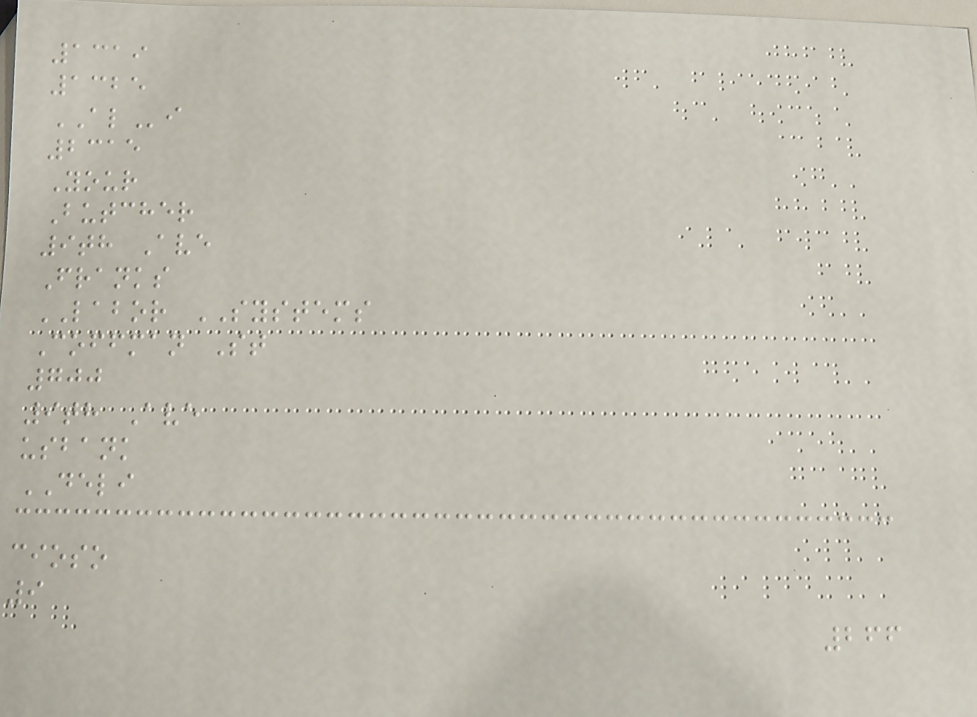1319
1325
ALi
2315
Your
Butcher
9th Ave
Franks
LABOR SYSTEMS
Coffman St
700
9th Ave
usbank
DELI
cioso
9
266
